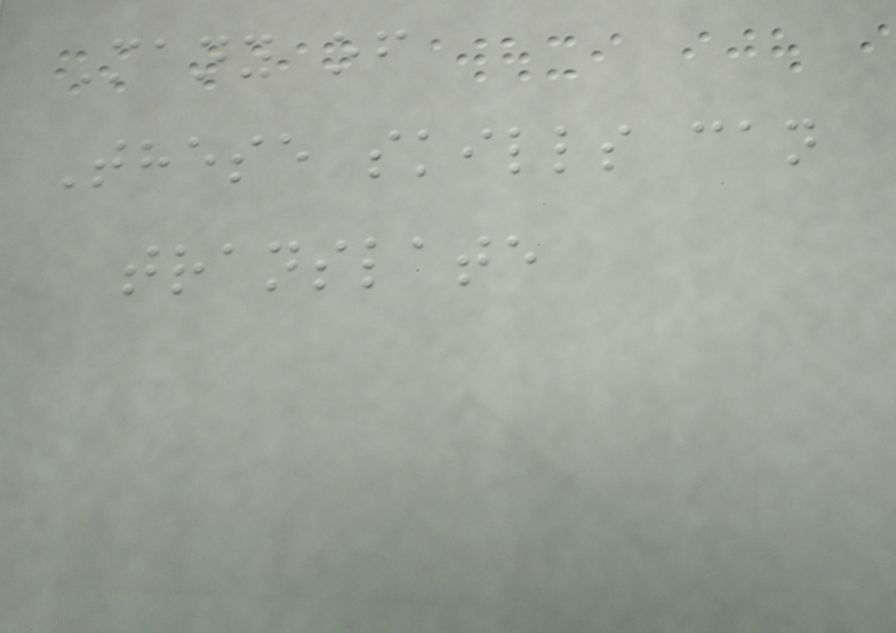Many of
These skills can
translate
